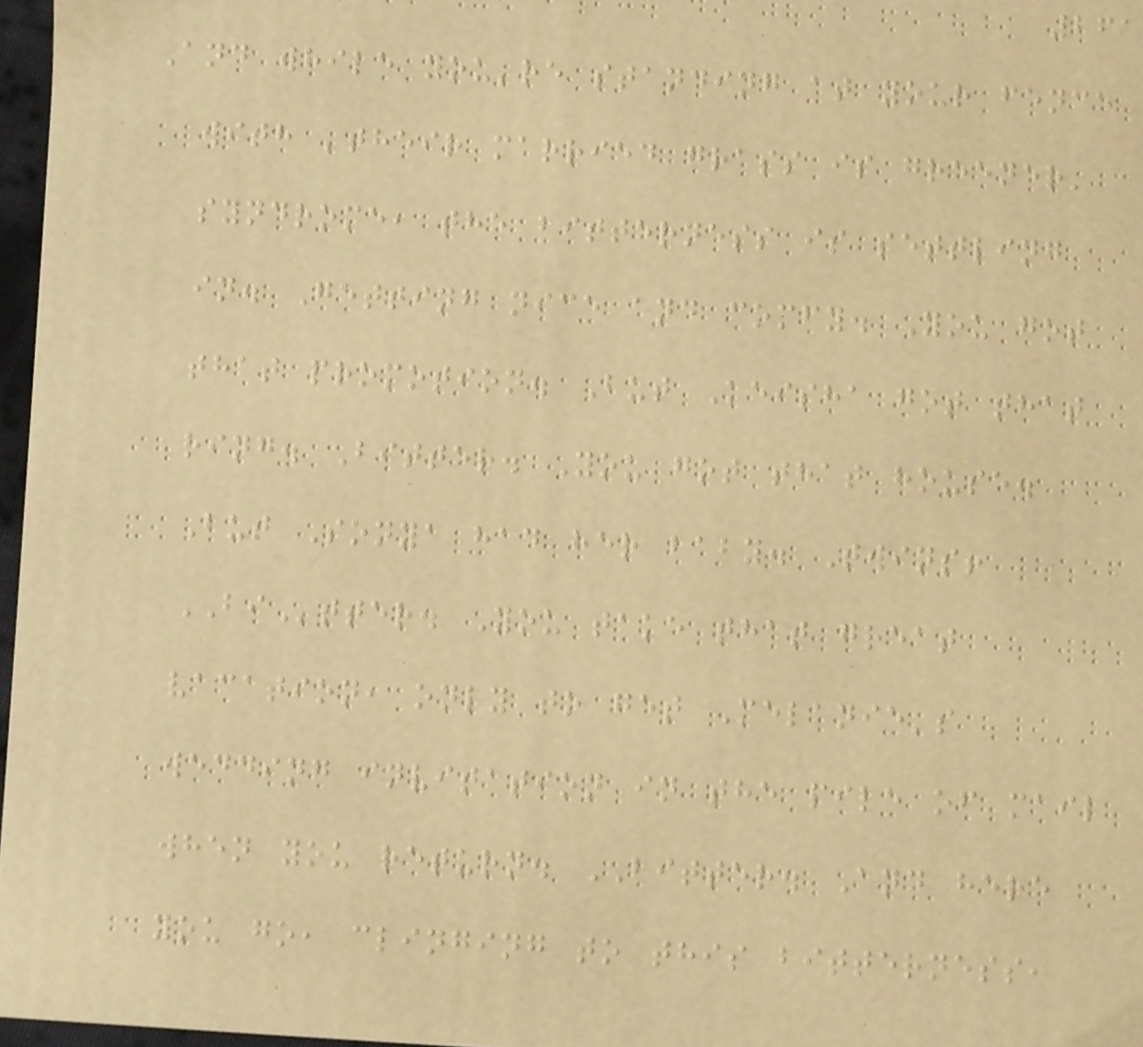261
And while you're standing at your fence
with 'their married grass is greener'
syndrome, the bitterness is settling
in. Getting nice and comfy. You got
that promotion. But Keisha got that
ring. Bitter. You got that house.
But Sonya had her baby. Twins!
BItter. You take that great
vacation, only to get Melanie's
wedding invitation in the pile of mail
when you return. BITTER. And here
you go, clinging to this bitterness,
